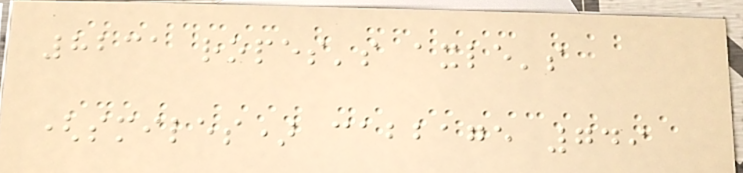8231 ropes's axle's
(smiles) cabbage 749
